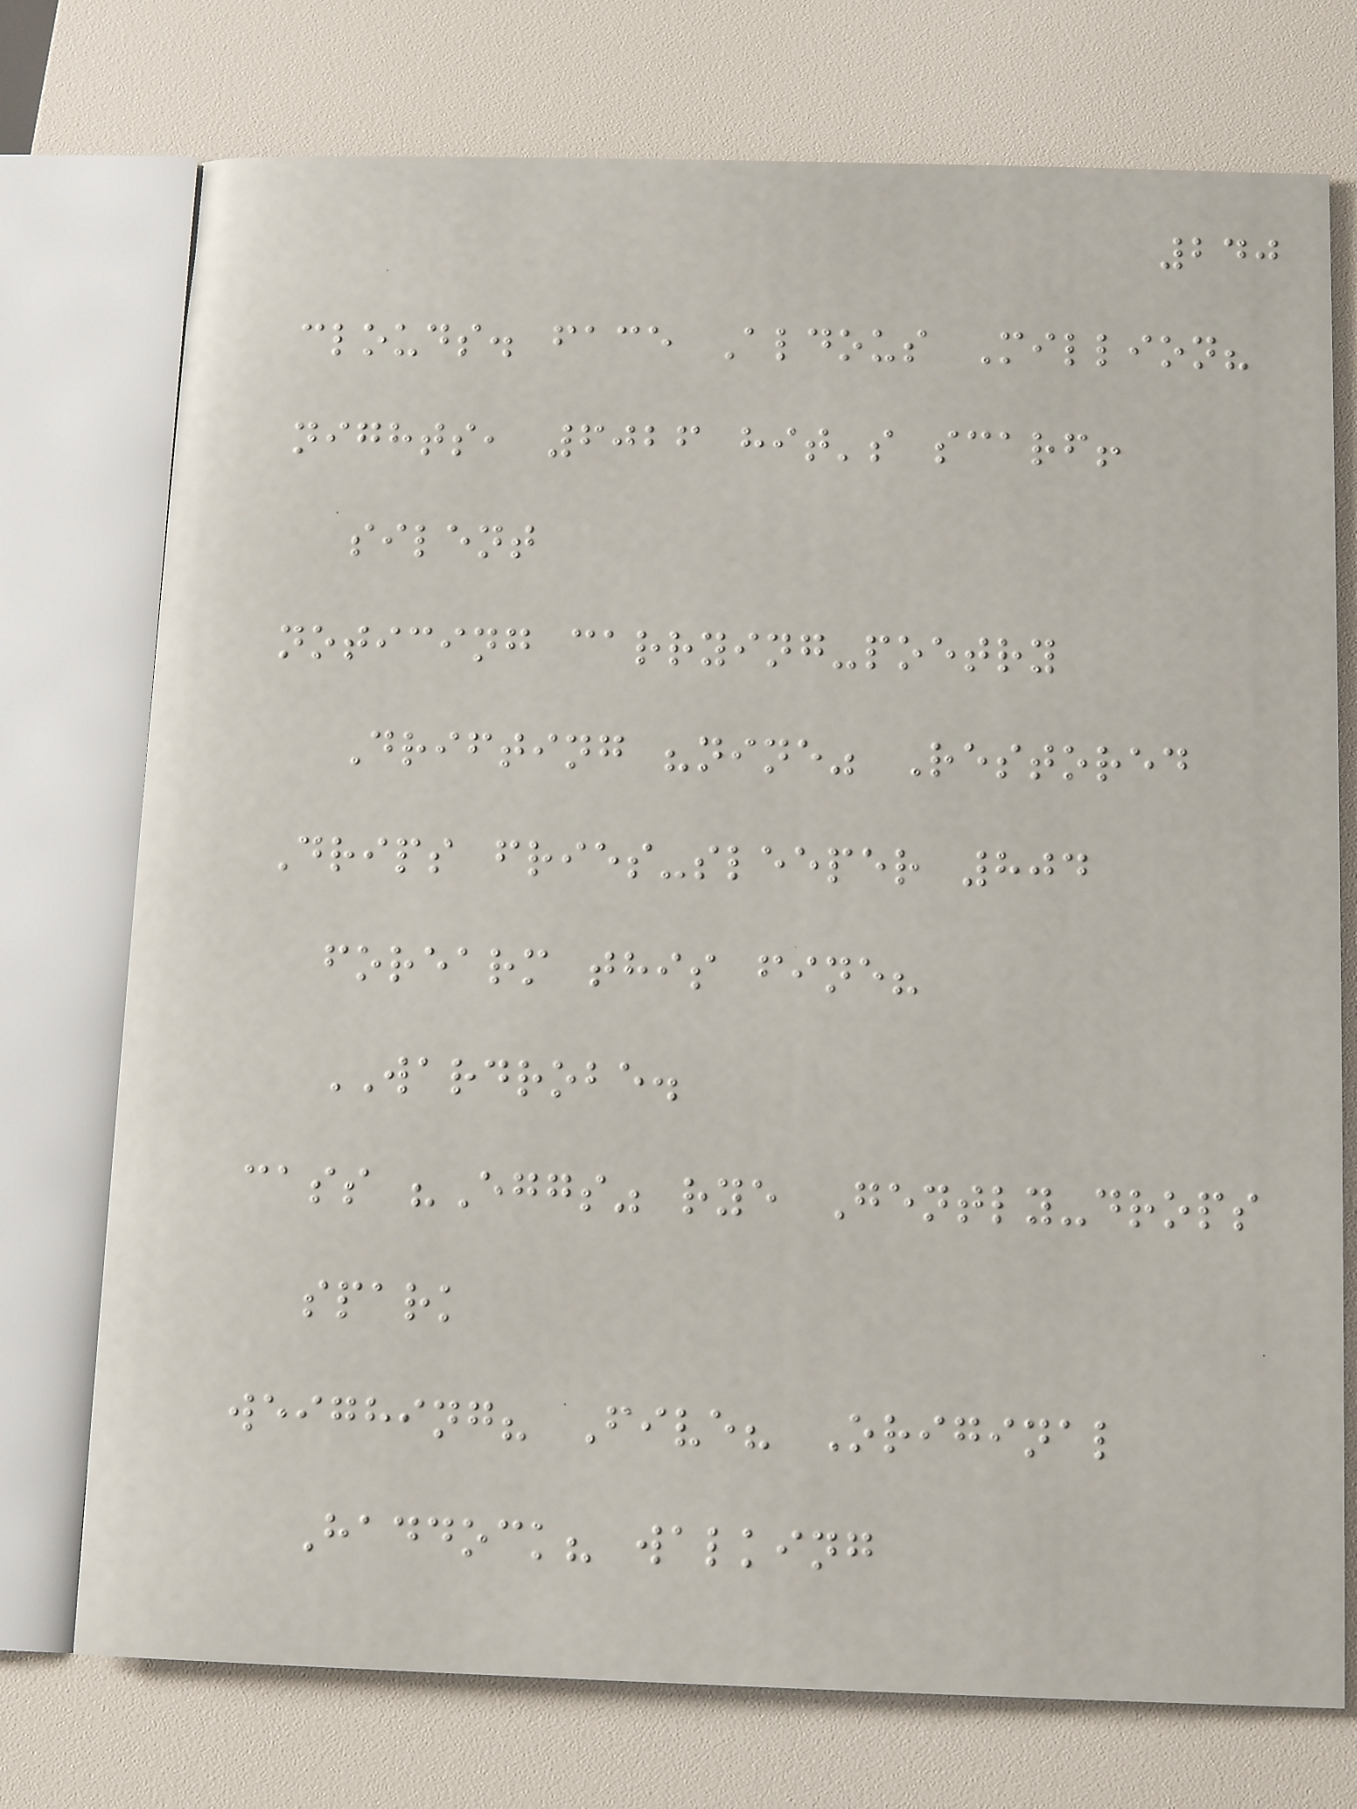240
clouds. face Aldous Million?
nights, 6026 hit's scarf!
silent
noticing carrying-poetry
Drifting "nine" Restored
Drips fries-sleeper 804
forearm this fine?
WARDROBE.
cass "Eggs" rye Gently-drops
spark
weighing? Five? Original
Haddock? walking
